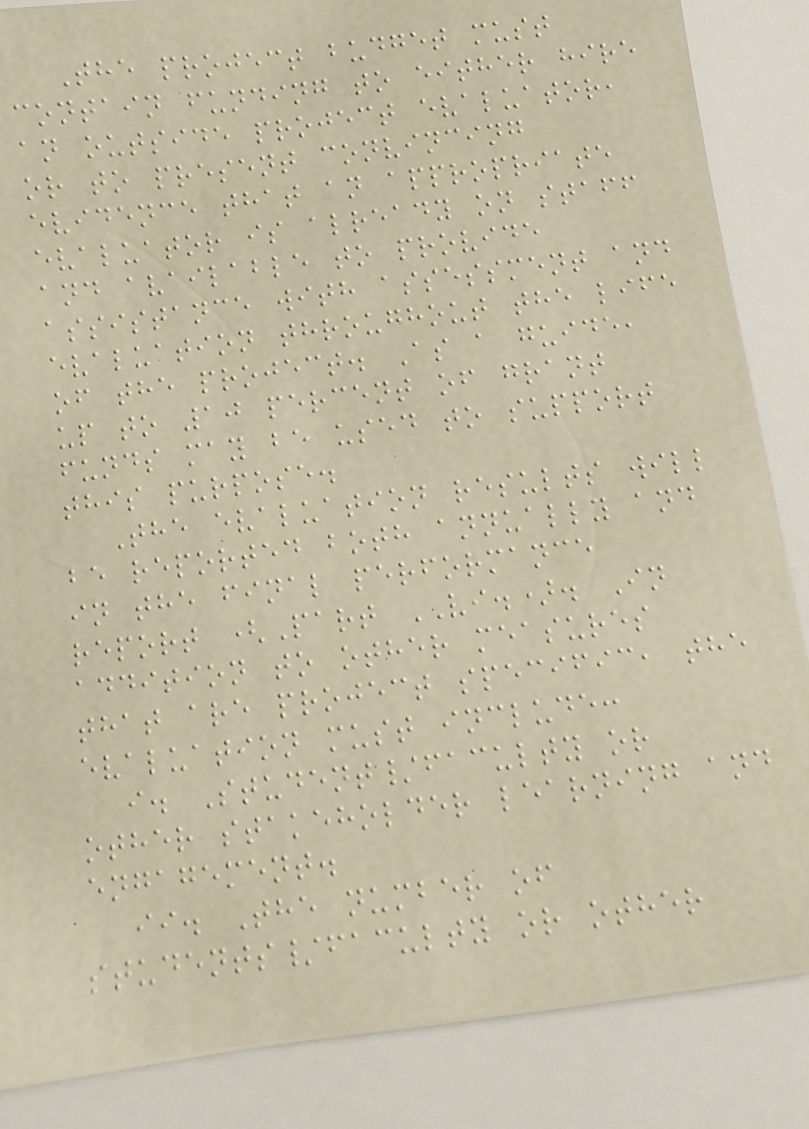The project budget must
contain funding to either hire
an outside project evaluator,
or to present convincing
evidence that an appropriate
evaluator is already on staff
and available to provide
assistance with assessment and
evaluation throughout the life
of the project. As a guide,
up to 10 percent of grant
funds may be used to support
this purpose.
The evaluation results will
be reported both annually and
in the final performance
report (Part VI.). In
addition to other measures
that are project specific, the
evaluation must include:
i. Student/faculty or
other stakeholder learning and
engagement.
ii. The number of
students/faculty or other
